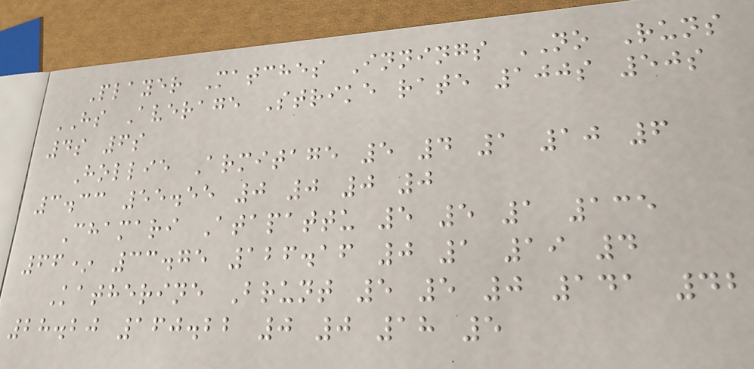Player Matches Innings NO Runs
HS Average Strike rate 100s 50s
4s 6s
Hollie Armitage 5 4 1 10 6
3.33 55.55 0 0 0 0
Chamari Atapattu 5 5 1 135
66* 33.75 126.16 0 1 19 4
Katherine Brunt 5 5 0 141 42
28.20 160.22 0 0 18 5
